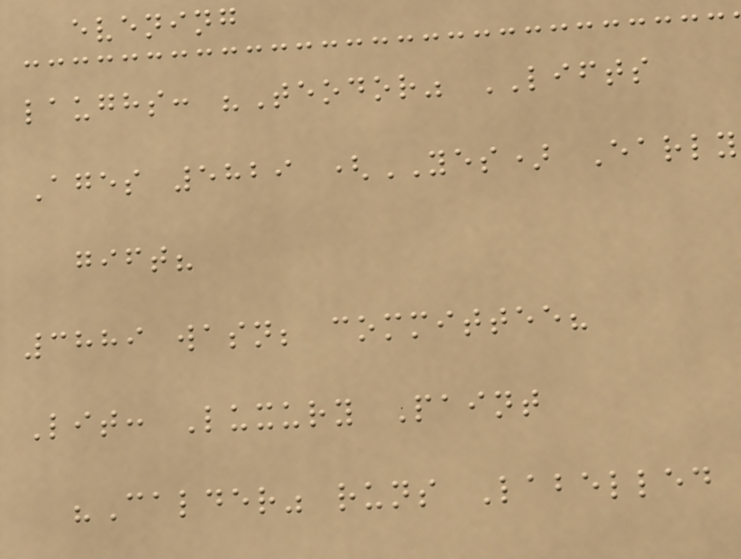evening
laughs: "Teodor" LIFTS
Ages 5829 (YES) Early
gift?
3889 wasn; committee?
Lit: Luxury Paint
"Calder" runs Labelled
